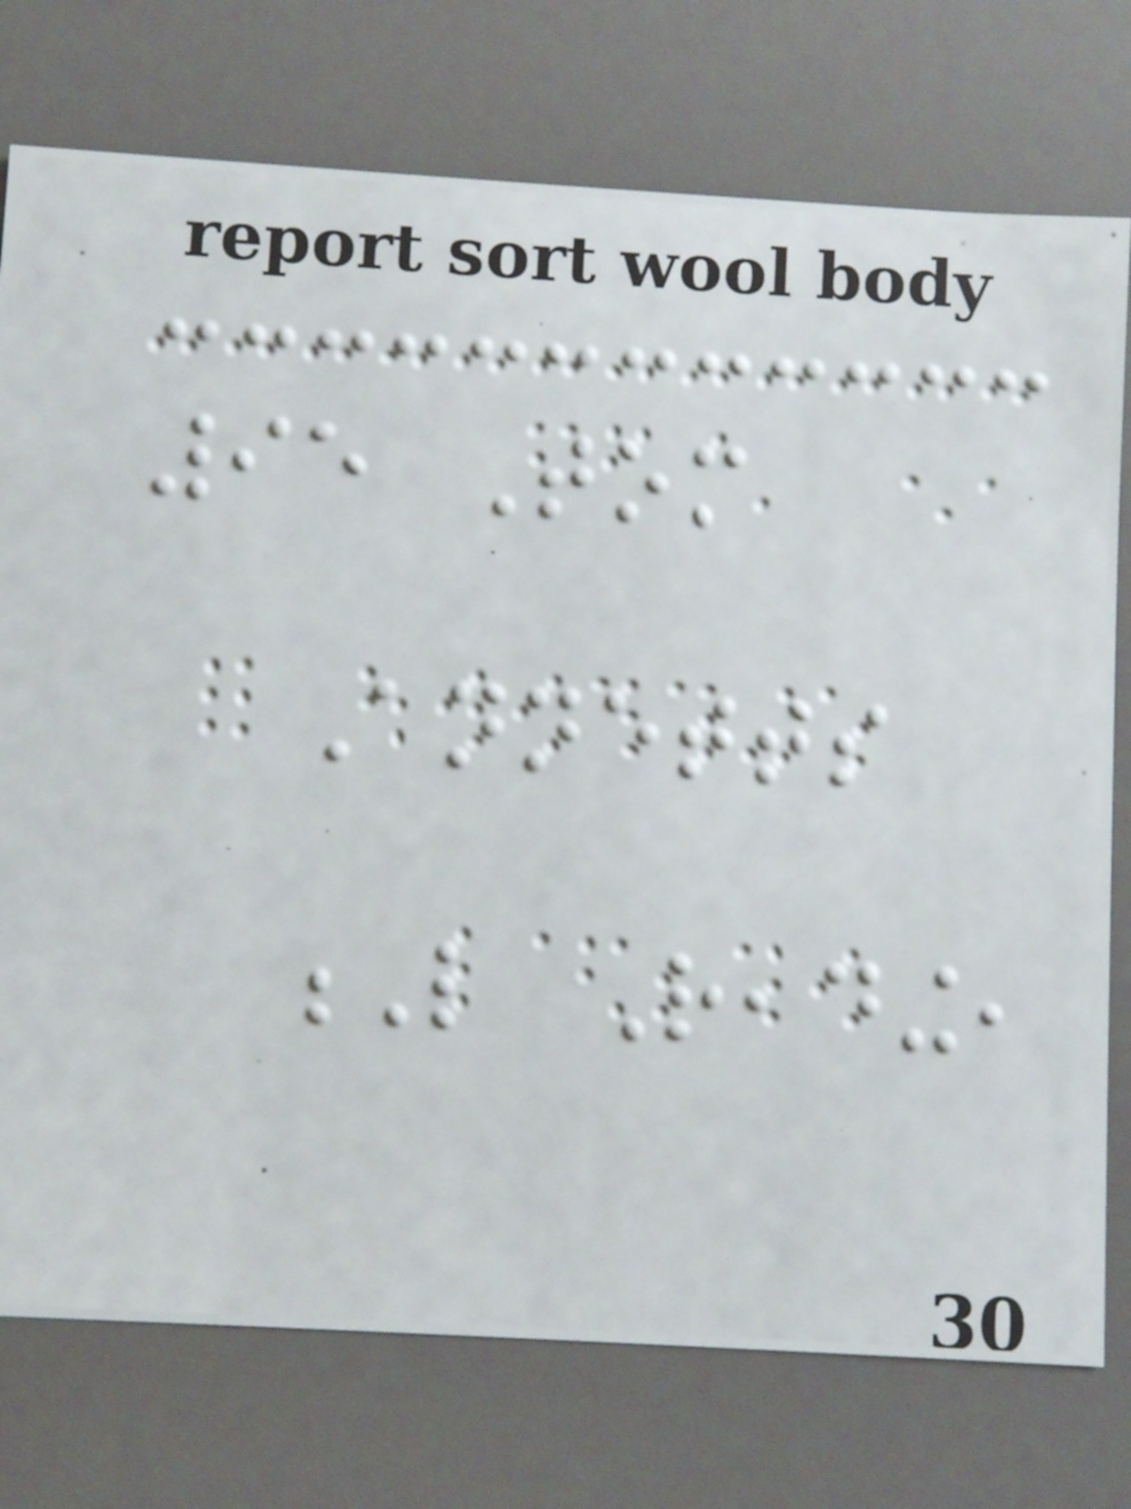95 Tom
Annetts
L Reading,
